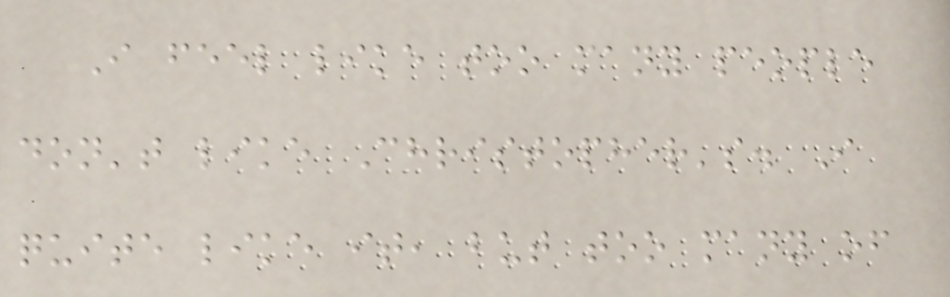I feel like too many people
don't like Christopher's. I
quite like it, but too many of
